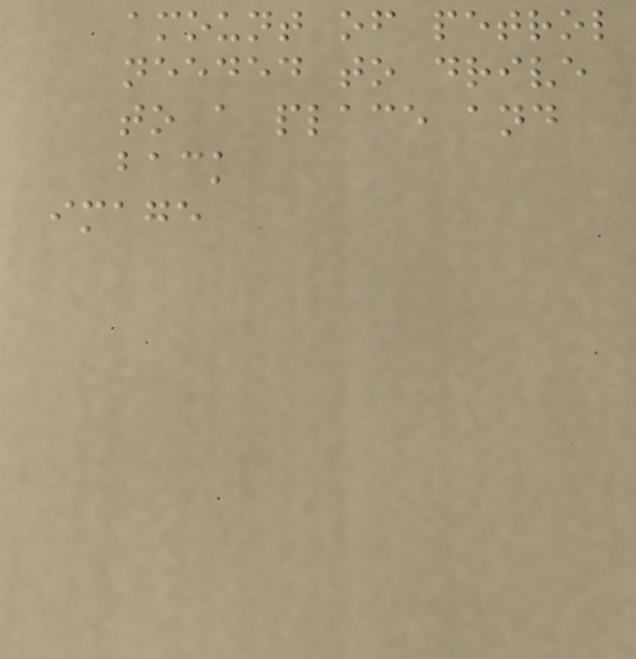amount of petrol
needed to drive
to a place and
back
image
